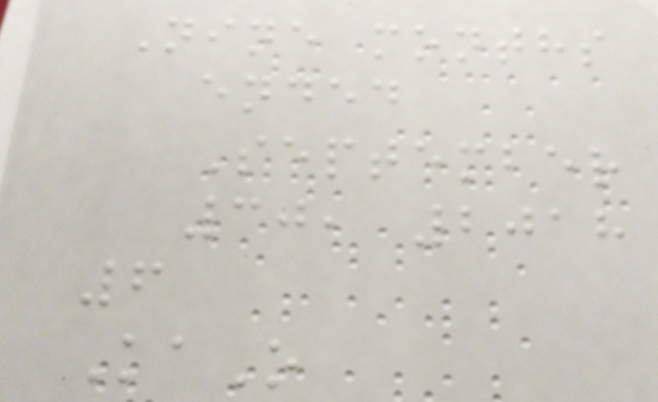Nine months
ended
September
30, 2018
6
KaO
